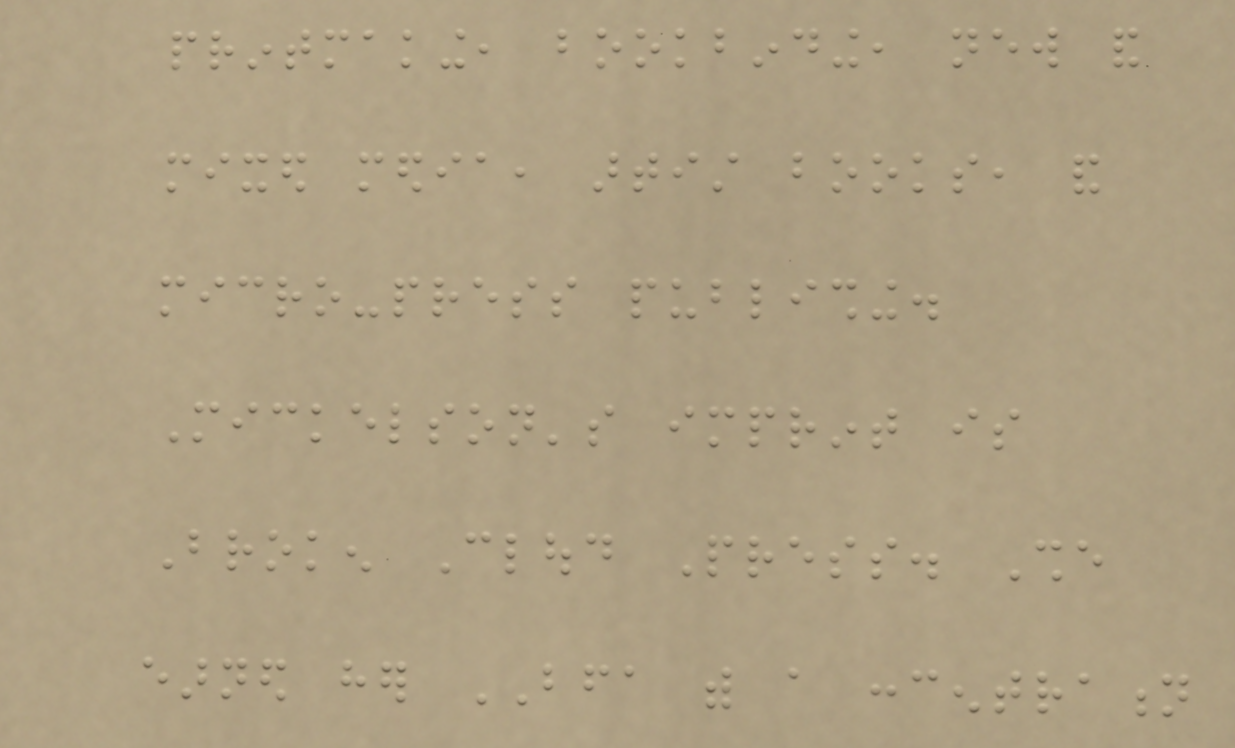printmaking, bookbinding, new and
mixed media, artist books, and
micro-press publishing.
Mickelson's imprint is
Broken Cloud Press. She
earned her BFA with a concentration
